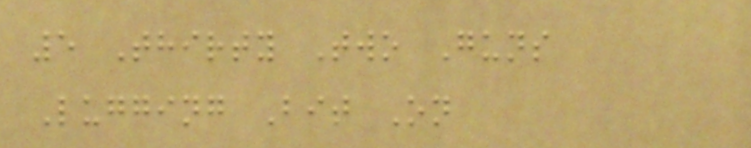5 Thirty Two Guns
Lugging Bit On
